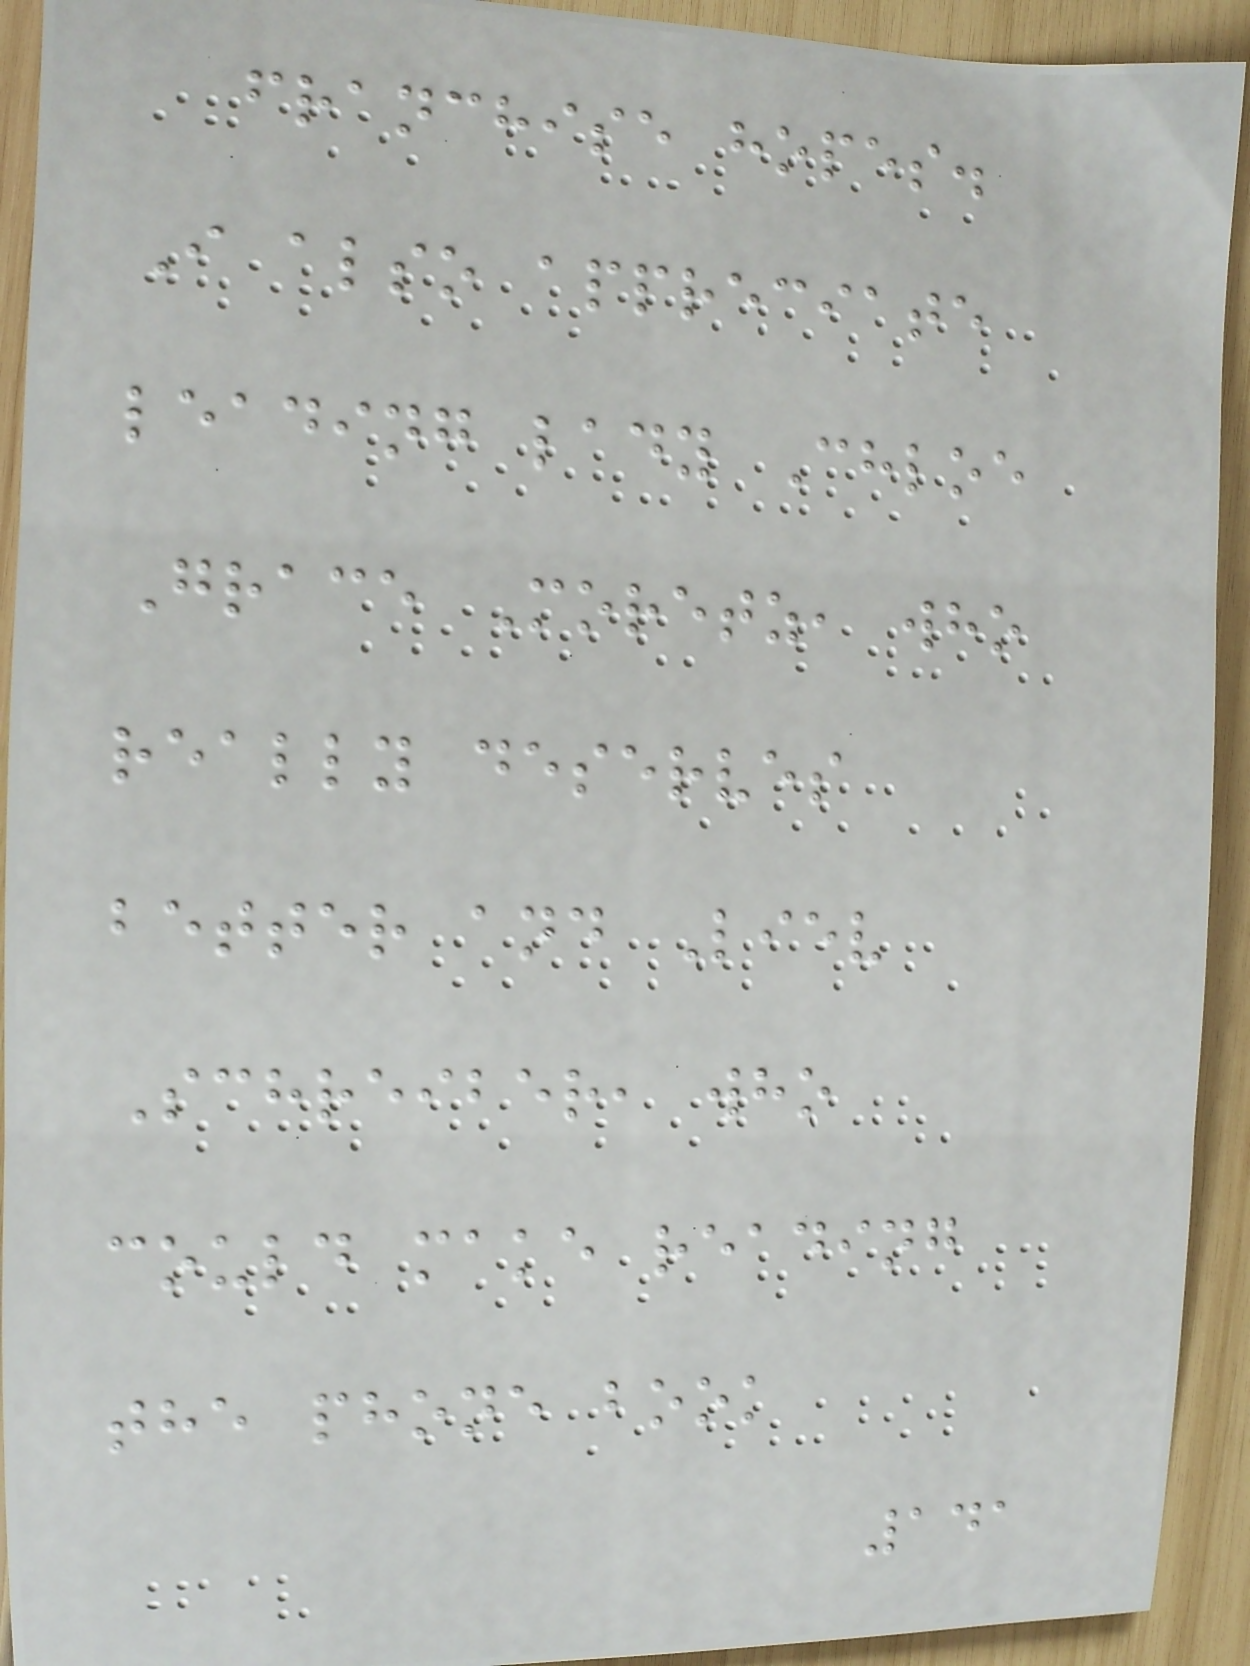franchise hopes.
I also appreciate
leading lady Chloe
Grace Moretz, who
really deserves
better and Liev
Schreiber, who
could make reading
the phone book
141
